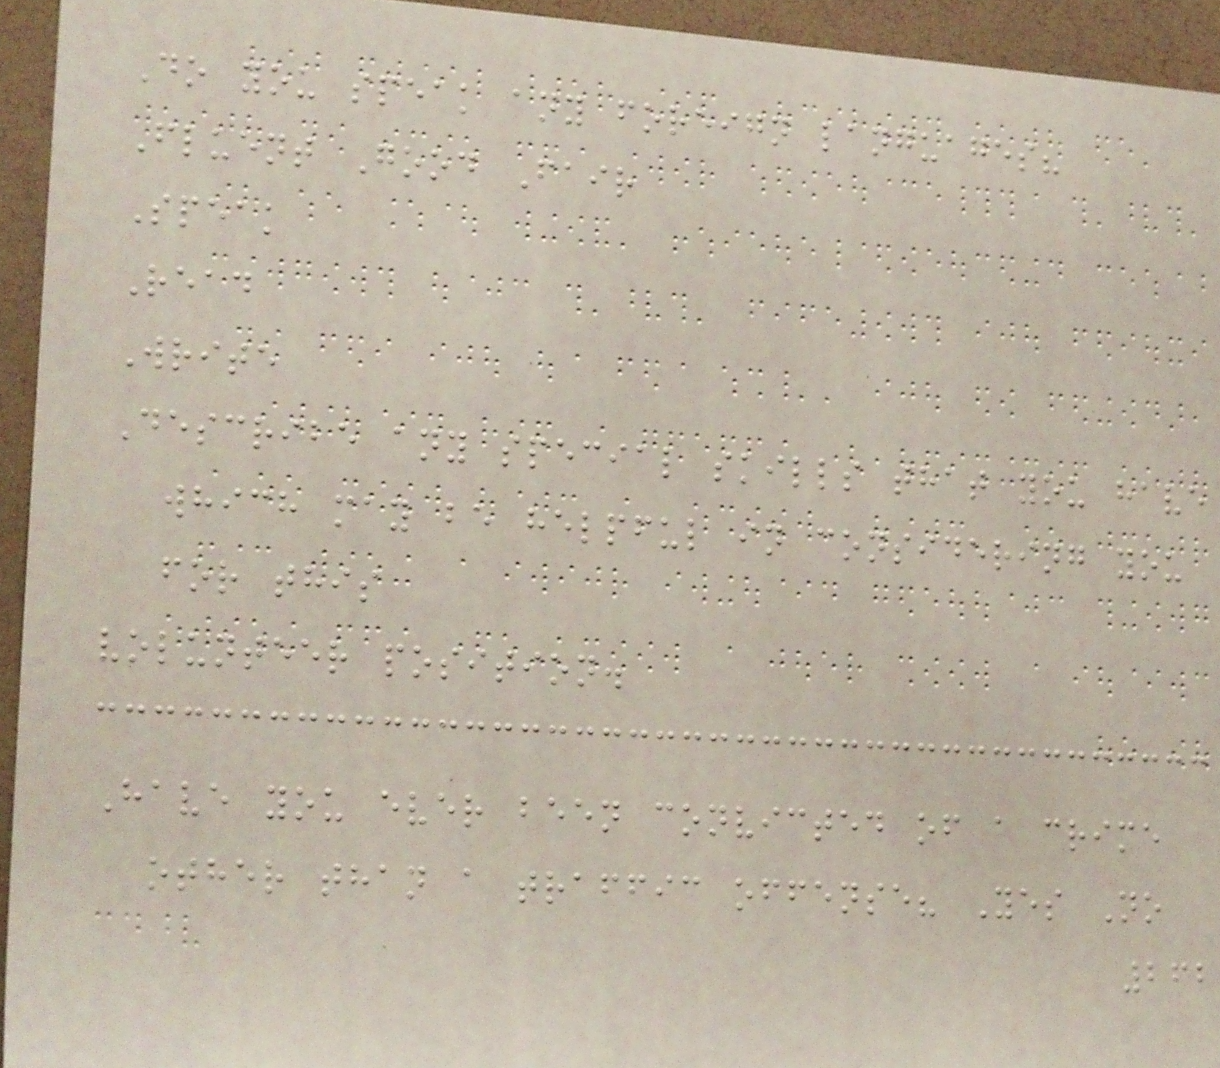Do you speak any foreign languages?
Fluent Good Fair
Speak
Read
Write
Describe any special skills that you have
which may be helpful in considering you
for this
volunteer position.
Have you ever been convicted of a crime
other than a traffic offense? Yes No
262
